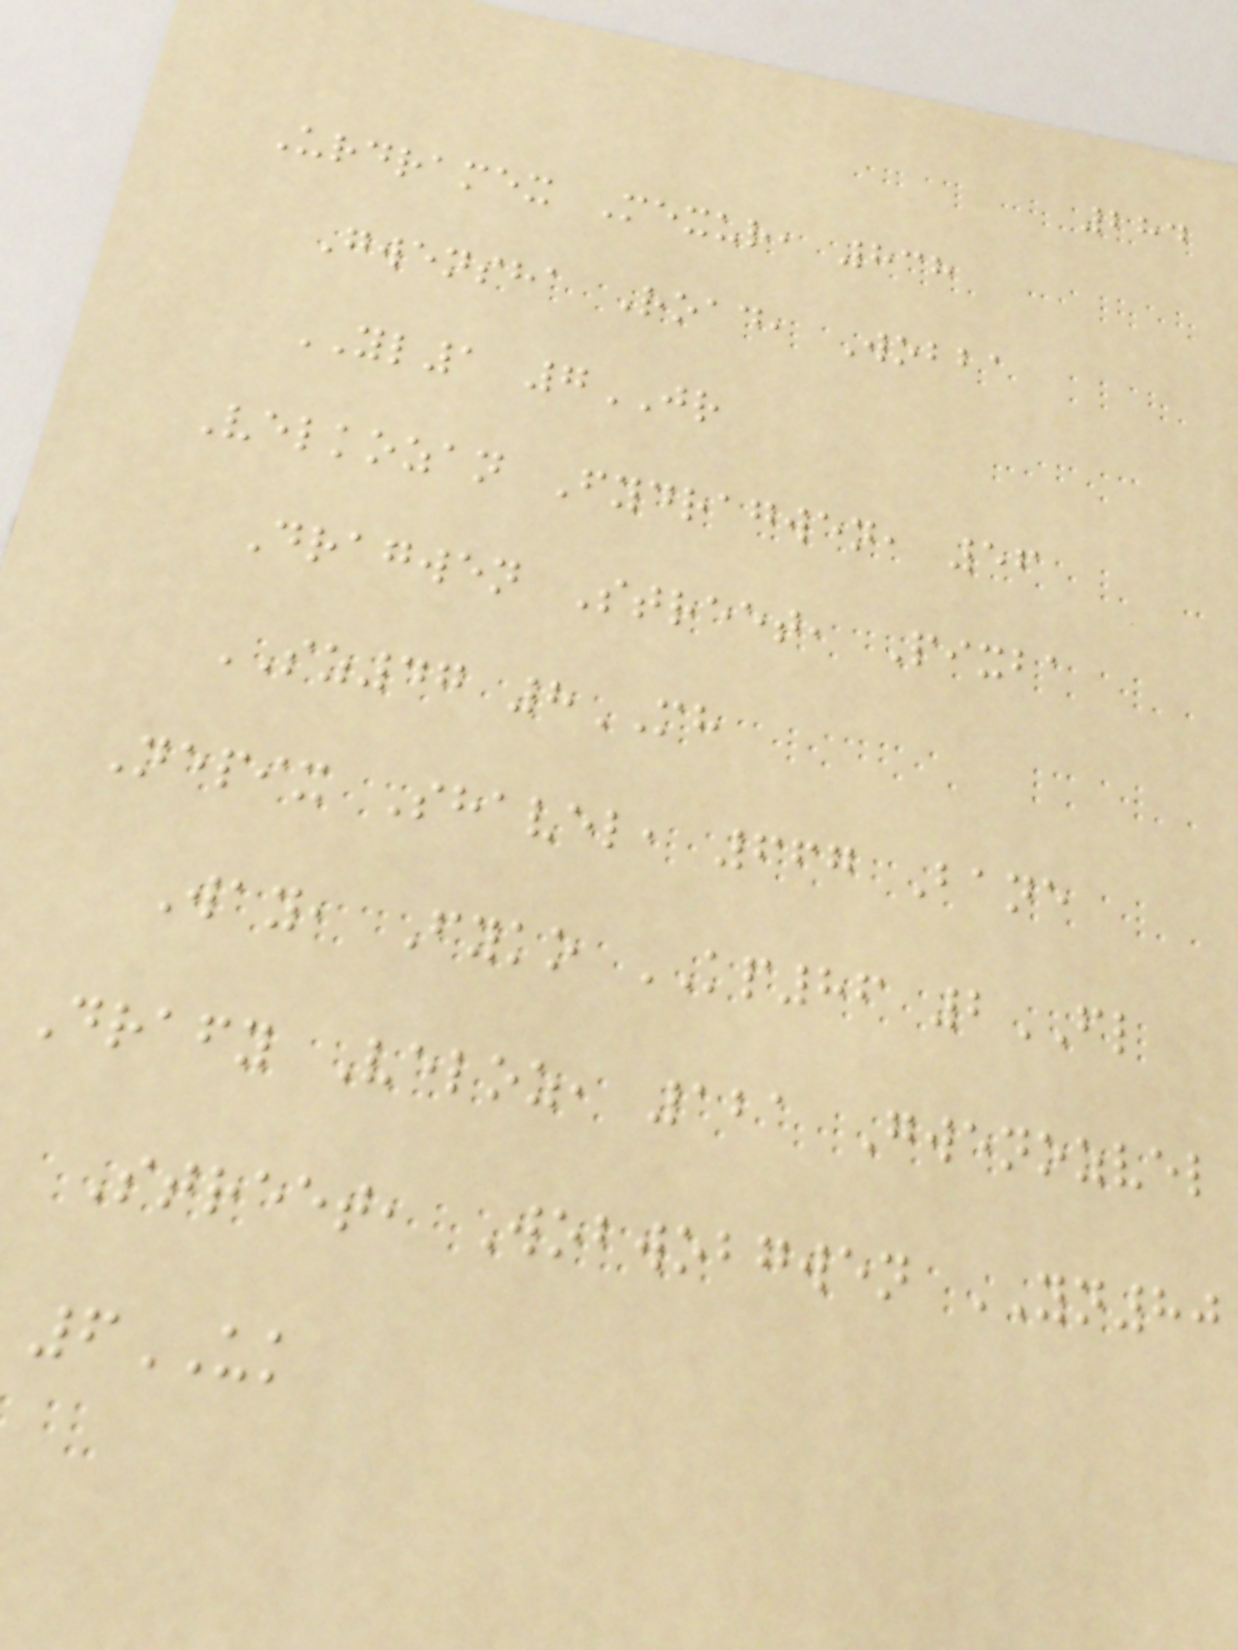284
Urdramex Mexur, 838
Gwensha Road, Wobba
YL1 7JR
Velkozan Fydragwen, 56
Dragwen Street, Pixba
SZ47 8MH
Nepix Shavel, 667 Bane
Way, Fyko KP86 2FL
Drafy Veloz, 121 Gwenozvel
Street, Wobwobgwen YN80
6UK
